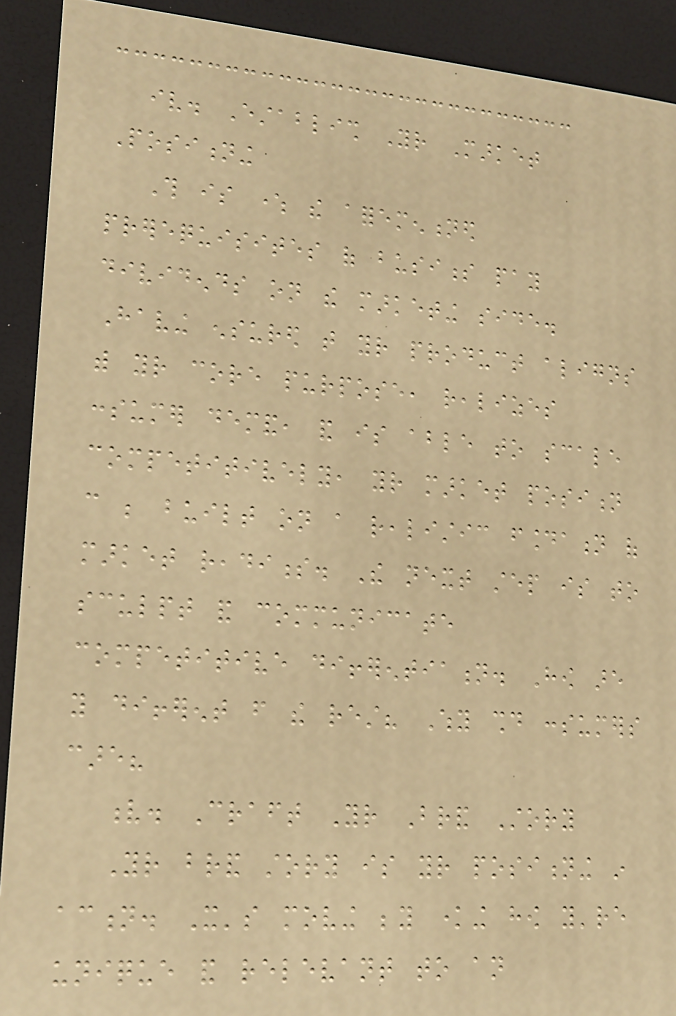iv. Establish Your Market
Positioning
This is where the aforementioned
prerequisites of business pay
dividends on the marketing side.
Having ensured that your product aligns
with your core purpose, realizes
consumer demand, and is able to scale
competitively, your market position
can be built on a realistic foundation of
market readiness. The next step is to
sculpt and communicate
competitive differentiation. How are
you different from the rest? Why should consumers
care?
v. Craft Your Brand Story
Your brand story is your positioning in
action. It's moving beyond knowing how you're
unique and relevant to an
